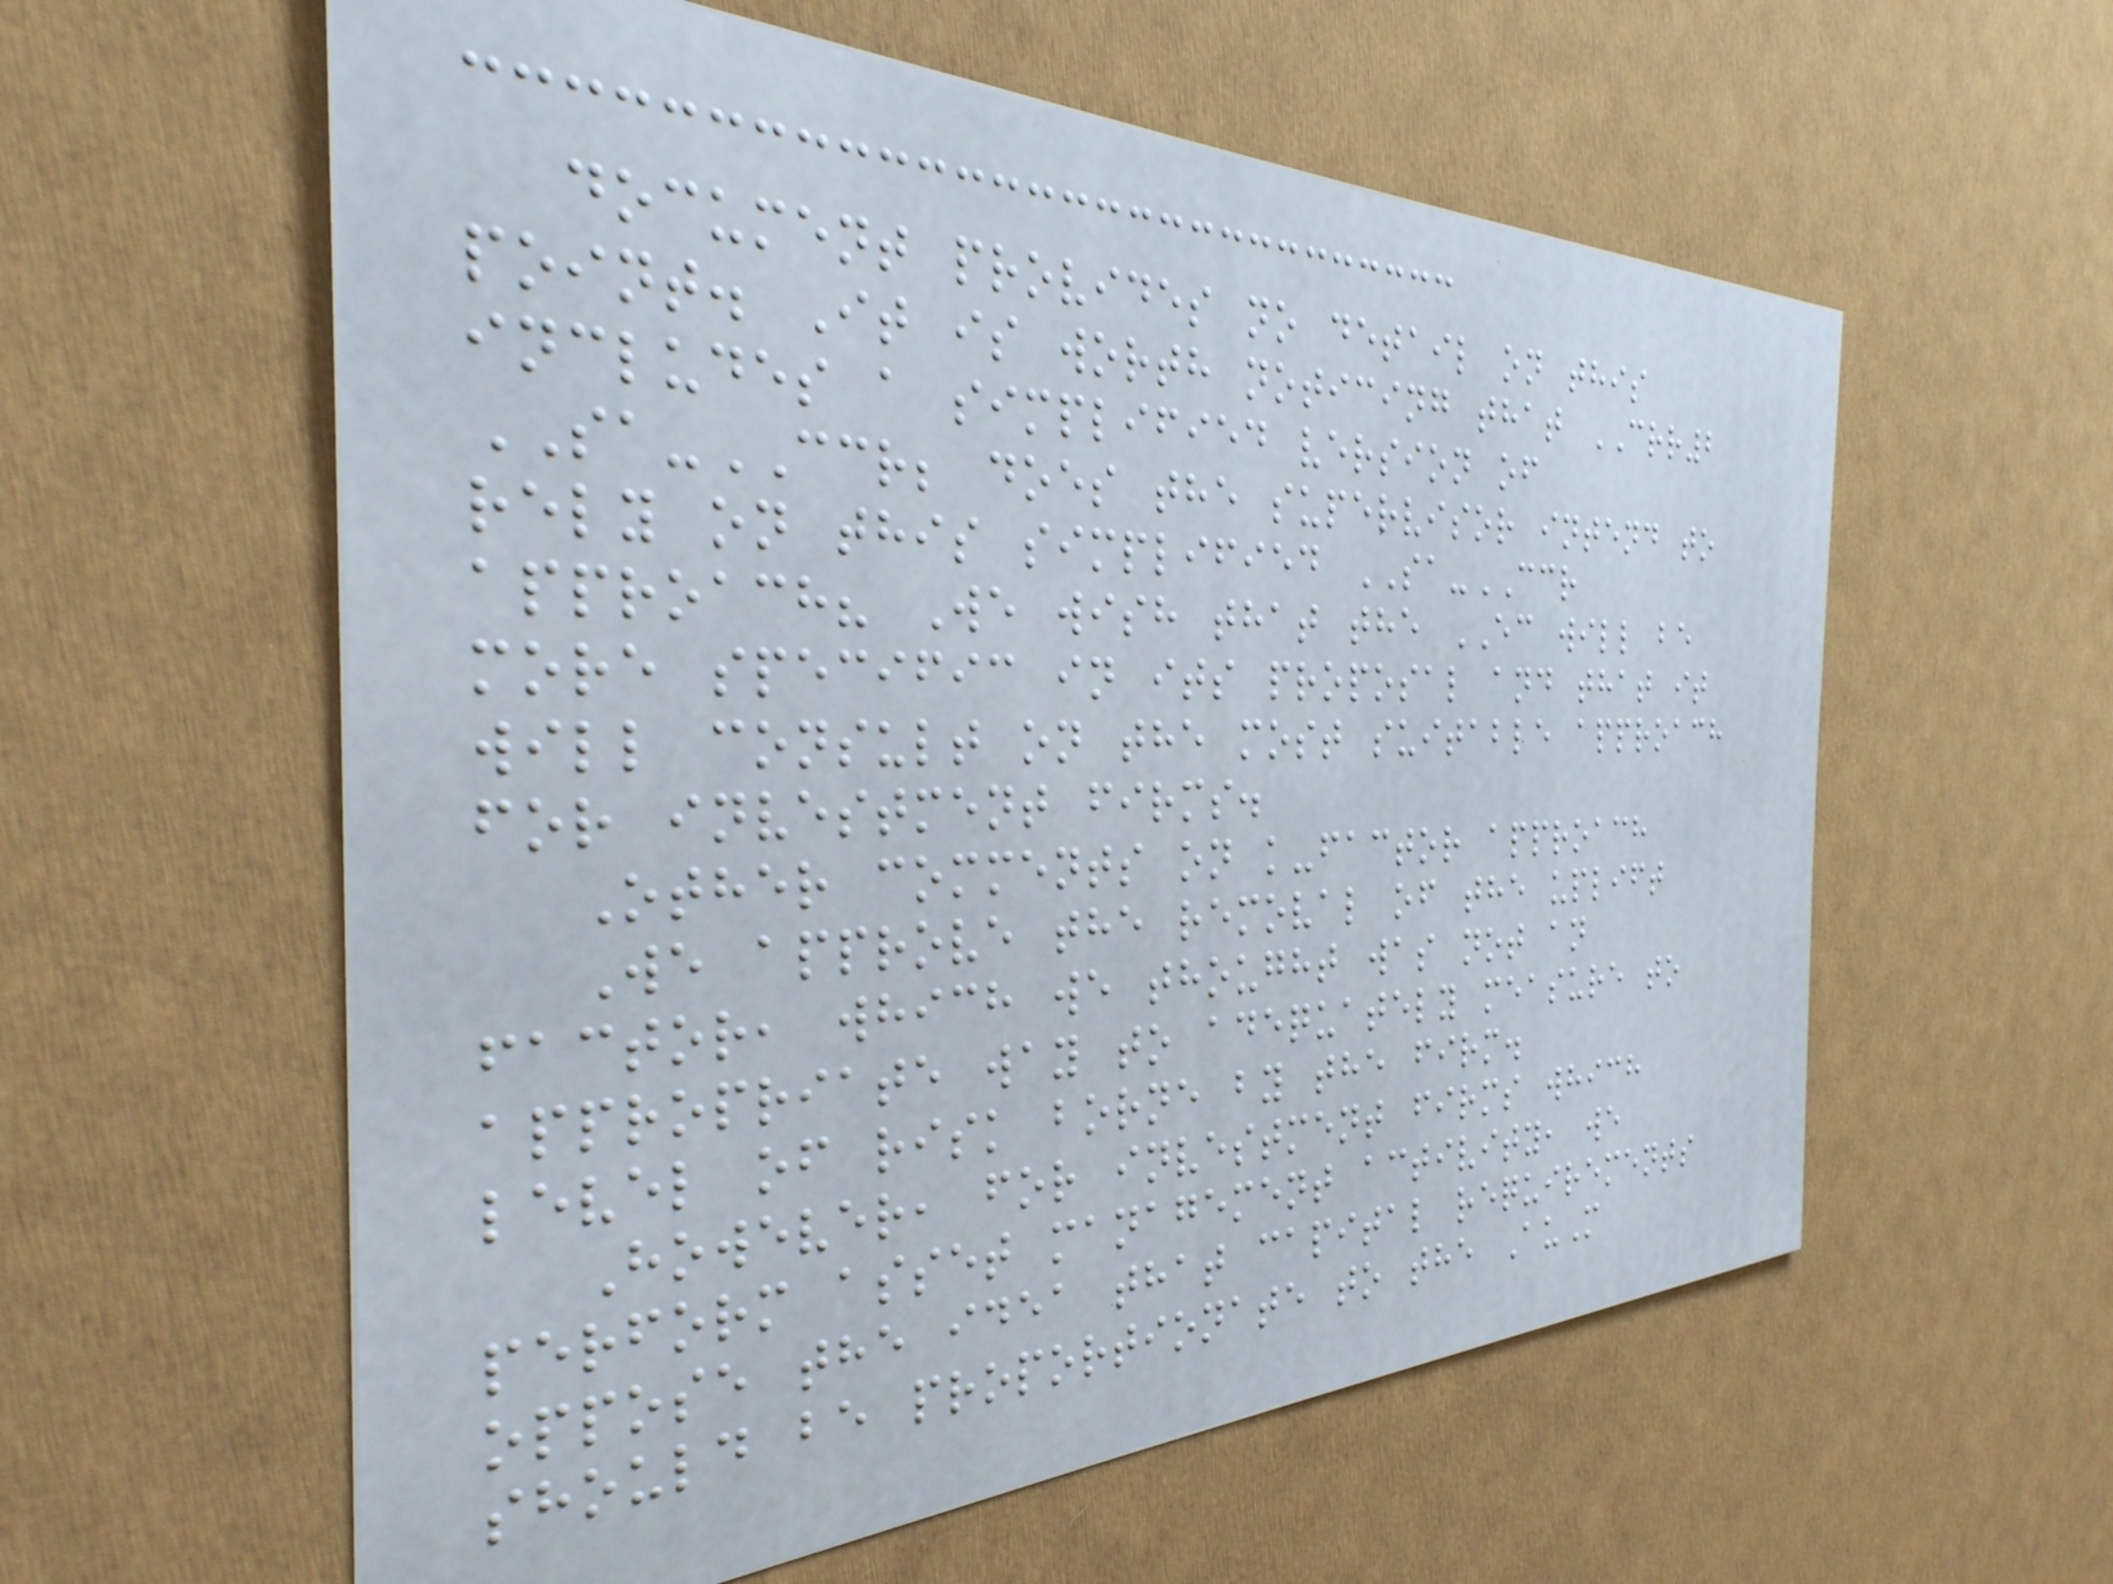document provides no detail on this
point. It is worth noticing that CRR2
includes a simplified version of
SA-CCR; does the supervisor intend to
rely on this simplified SA-CCR
approach? We wish that the EC will be
more specific in its proposal and that it
will consult on the most suitable approach
for investment firms.
Other comments on k-factor approach
We approve the removal of the uplift
factor, which we thought was not an
appropriate way to adequately measure to
level of risk borne by the firm.
However, for investment firms which
perform asset management activity, we
oppose the idea that capital requirements
should be proportionate to the AuM
